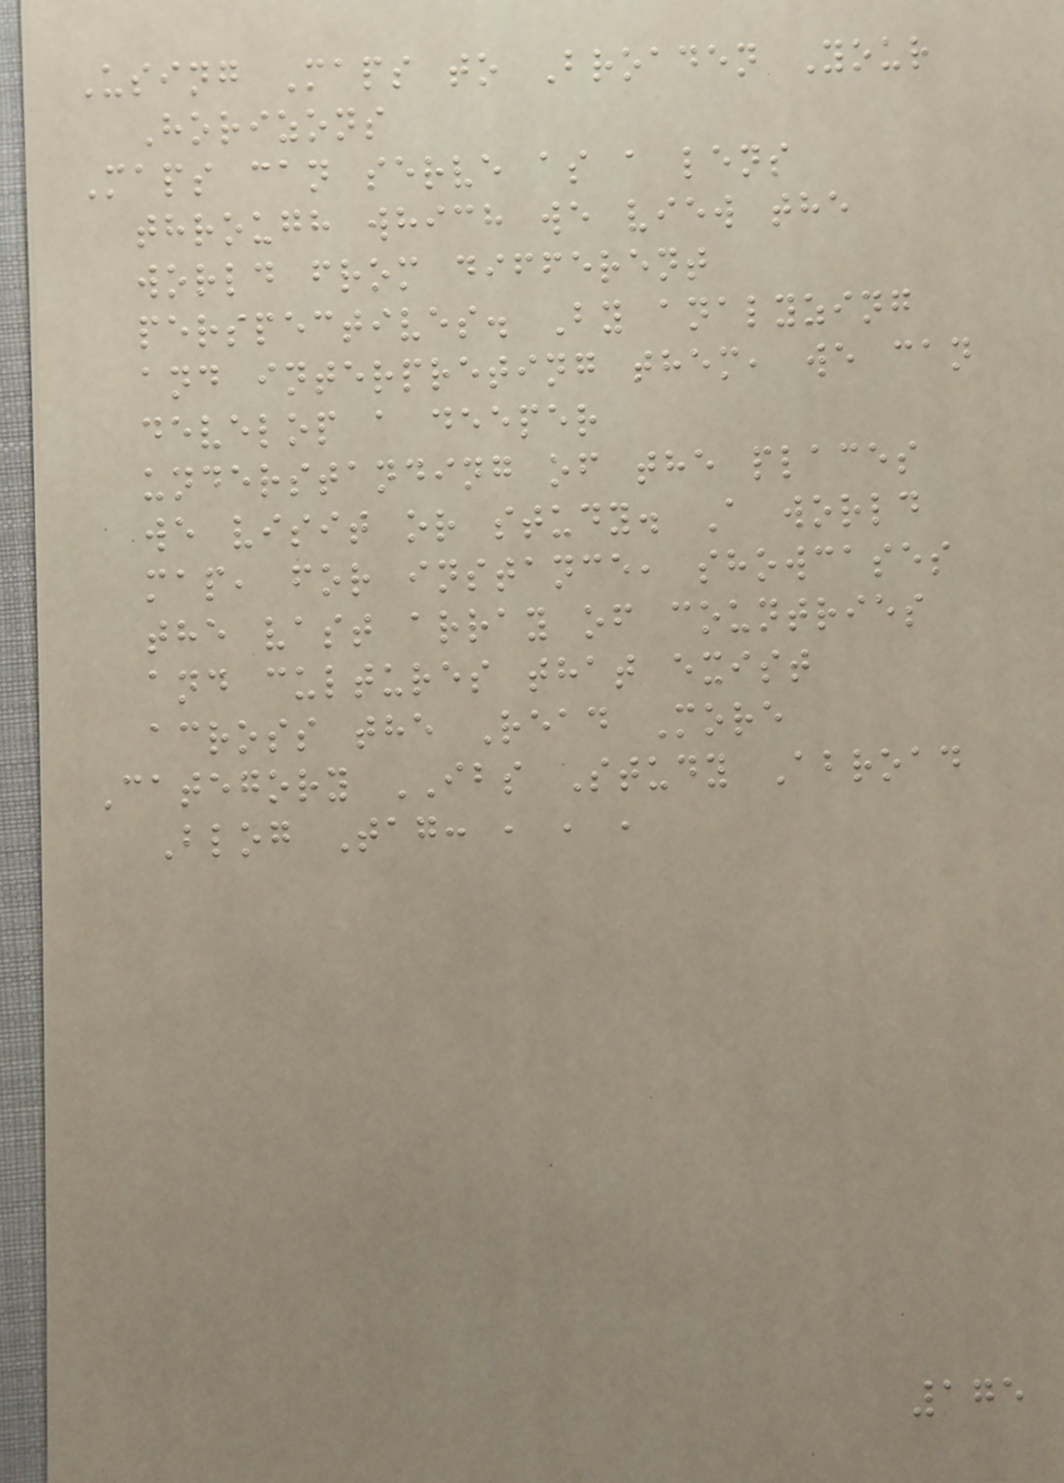Using Maps to Broaden Your
Horizons
Maps can serve as a lens
through which we view the
world from different
perspectives. By analyzing
and interpreting them, we can
develop a deeper
understanding of the places
we visit or study. A world
map, for instance, showcases
the vast array of countries
and cultures that exist
across the Read More
Category IBS Study Abroad
Blog Tag: , , ,
175
